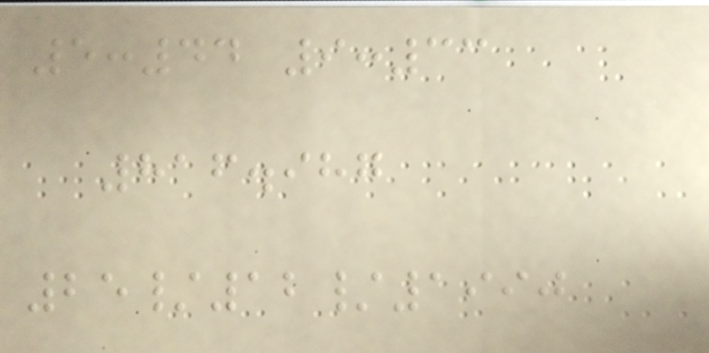5:44 9:33
816.987
25/12/1990
